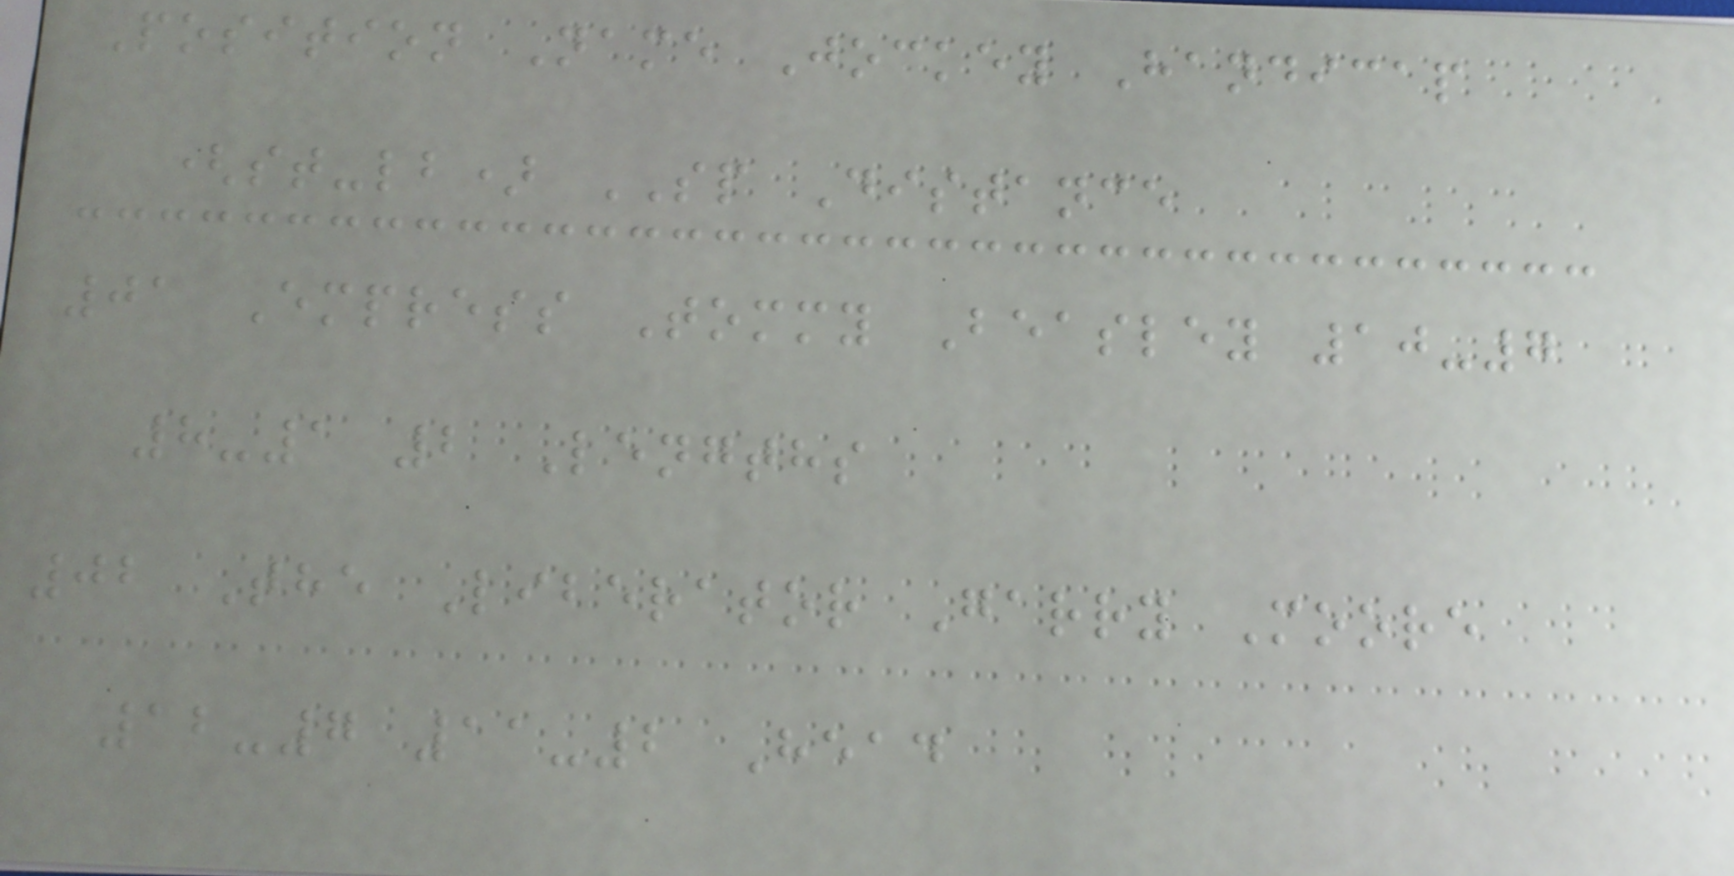Position Name Jockey Handicap
(st-lb) SP Distance
01 Empress Tommy Beasley 10-7
8-1 2 Lengths
02 The Liberator Garry Moore
12-7 11-2 Head
